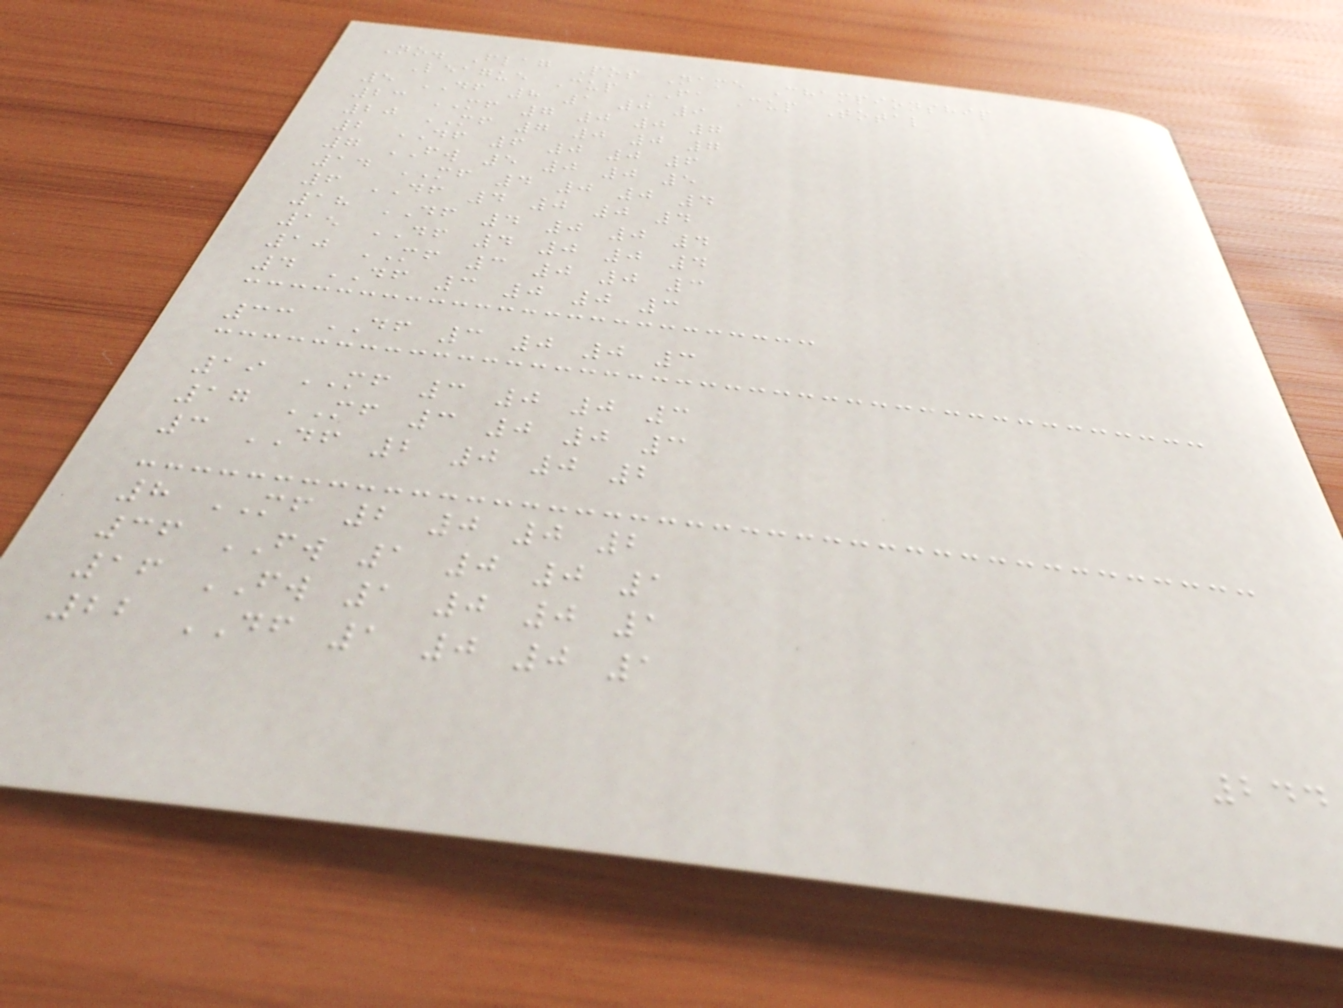No. Flag Pos Name Championship
League Cup FA Cup Total
5 DF 8 1 0 9
23 MF 7 0 0 7
20 MF 7 0 0 7
2 DF 6 0 0 6
7 FW 5 0 0 5
14 MF 4 0 0 4
6 DF 4 0 0 4
18 DF 4 0 0 4
15 DF 4 0 0 4
10 MF 3 0 0 3
4 DF 3 0 0 3
33 DF 3 0 0 3
19 MF 3 0 0 3
17 MF 3 0 0 3
3 DF 2 0 0 2
8 MF 2 0 0 2
36 FW 1 0 0 1
16 FW 1 0 0 1
22 DF 1 0 0 1
244
